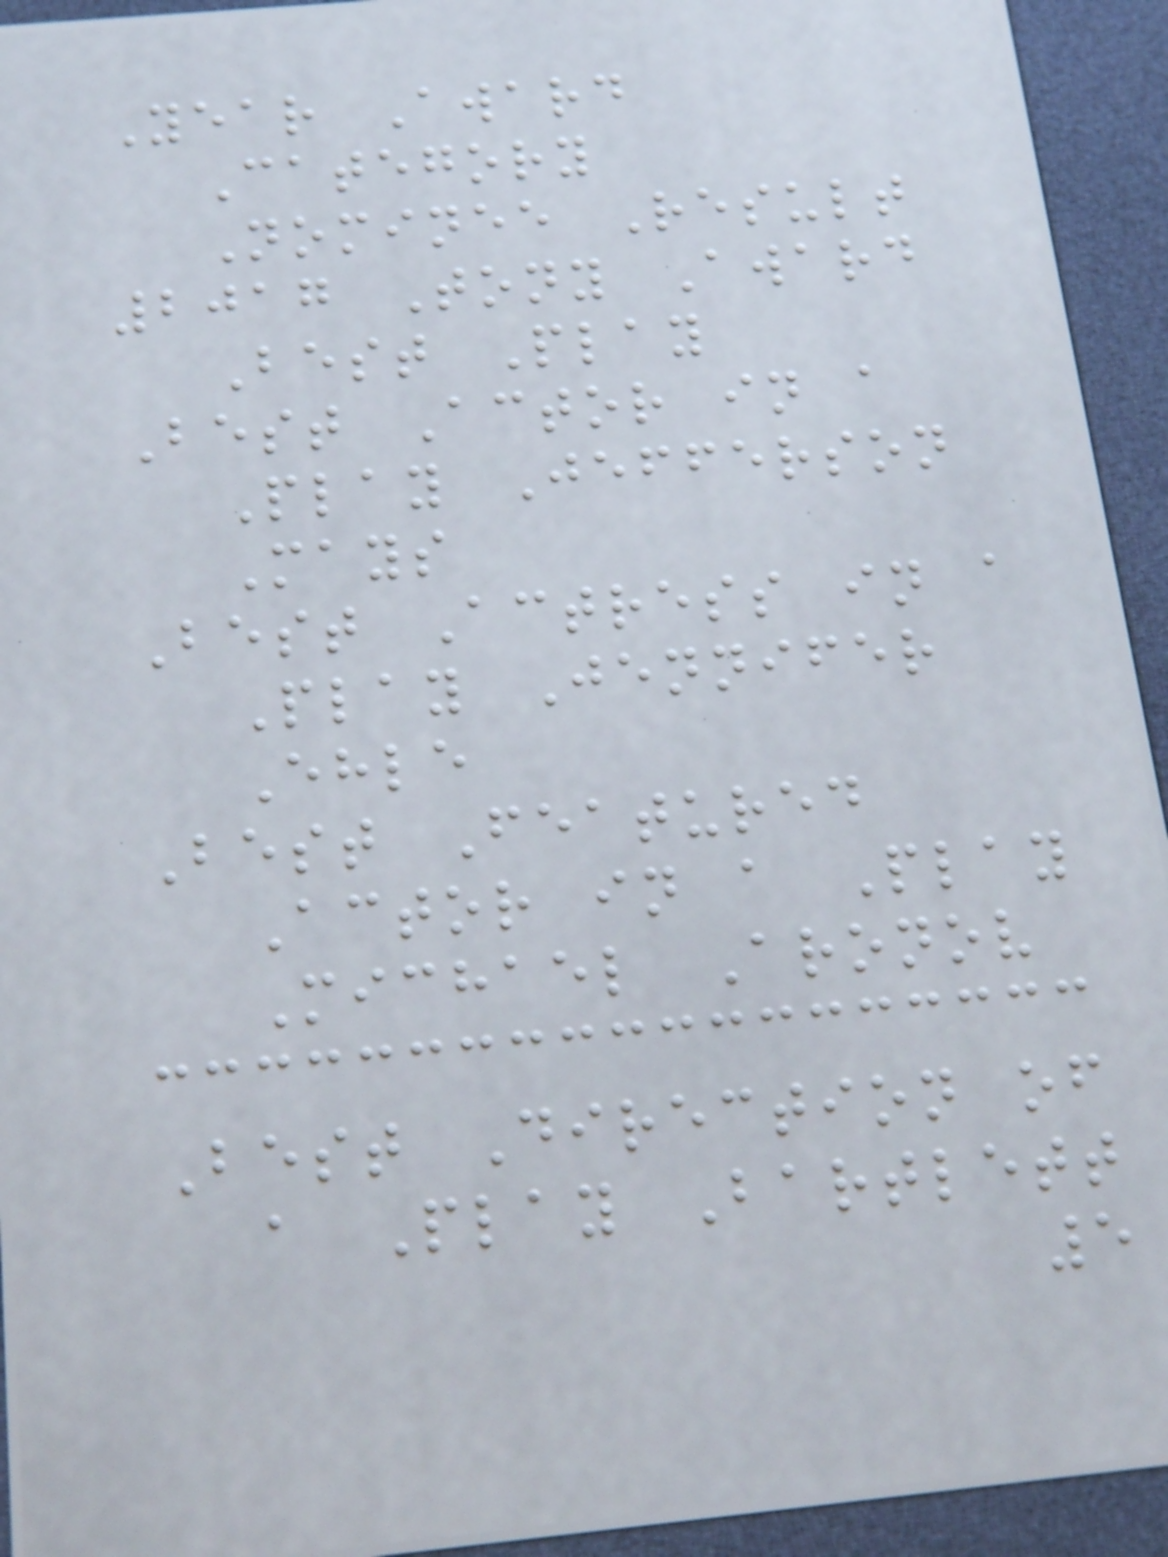Year Award
Category
Nominee Result
2017 Tony Award
Best Play
Best Actor in a
Play Jefferson
Mays
Best Actress in a
Play Jennifer
Ehle
Best Featured
Actor in a Play
Michael Aronov
Best Direction of
a Play Bartlett
5
